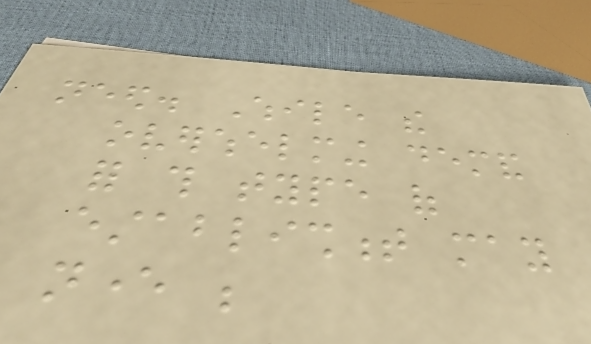need. While the
overwhelming demand
for this type of
establishment may
never be
